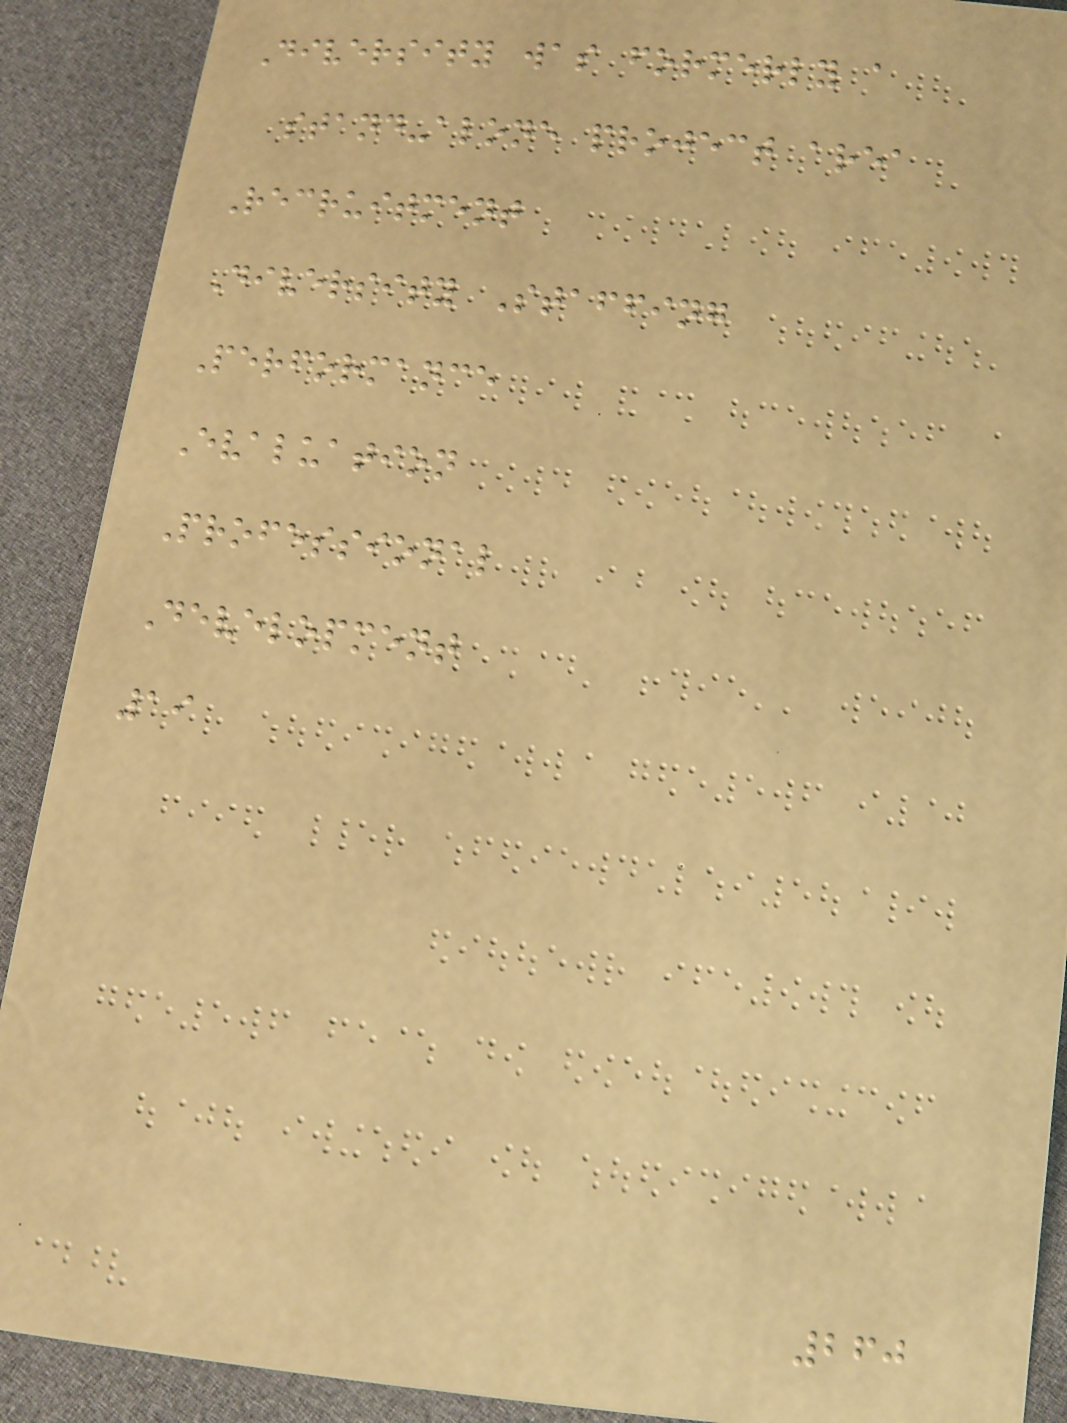Diversity was formerly a
stand-alone project area
Recruitment
Diversity Staffing
Performance
Evaluation
Professional
Development
19
260
